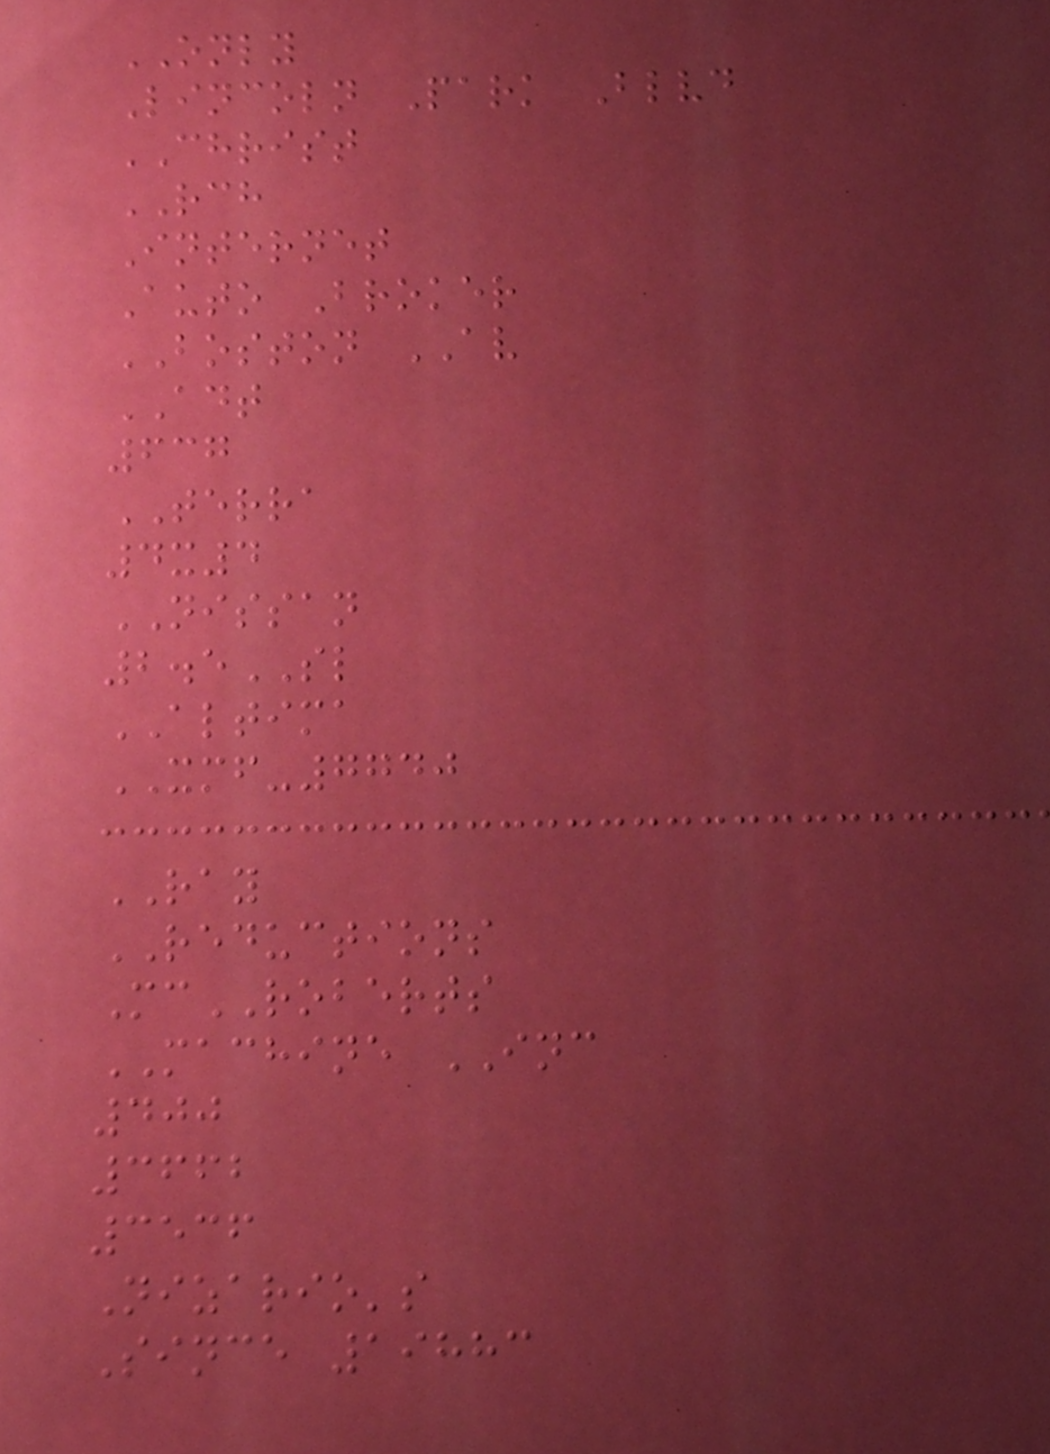ONLY
Lincoln Park Blvd
CHRIST
RCH
Internet
Auto Broker
BOSTON AV
ADT
637
TERRA
4x4
NISSAN
2.5SL
ALTIMA
XMF-7740
RAY
REDUCTIONS
McROBERTS
MACHINE INC
400
3662
3536
Nizario's
Since 19883
